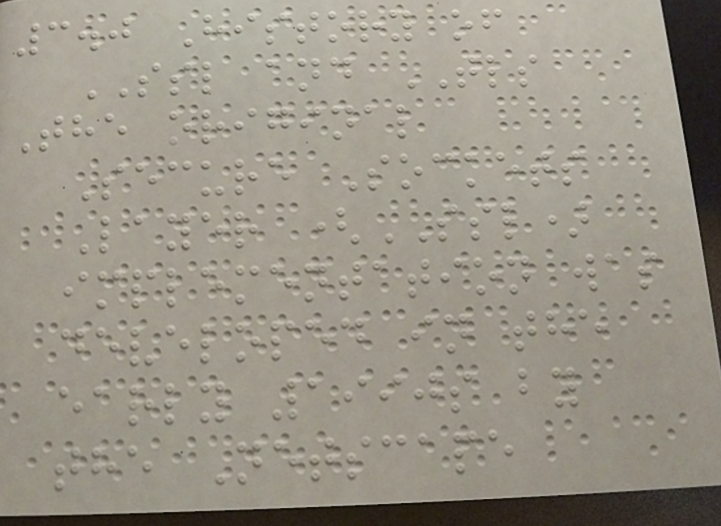3.0 History of
SSL and TLS
The original
Secure Sockets
Layer (SSL)
implementation was
developed in the
early 1990s by
the Netscape
